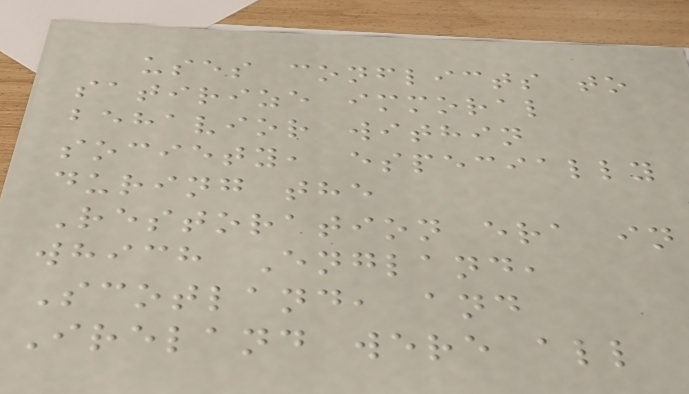uses conflicts to
satirize immoral
behavior within
society, especially
during the
Restoration era in
which England,
Scotland, and
Ireland were all
